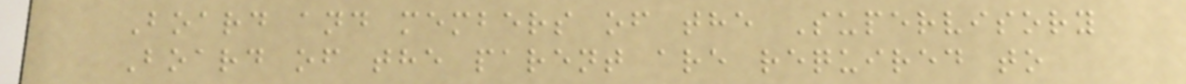Board and members of the Supervisory
Board of the parent are required to
